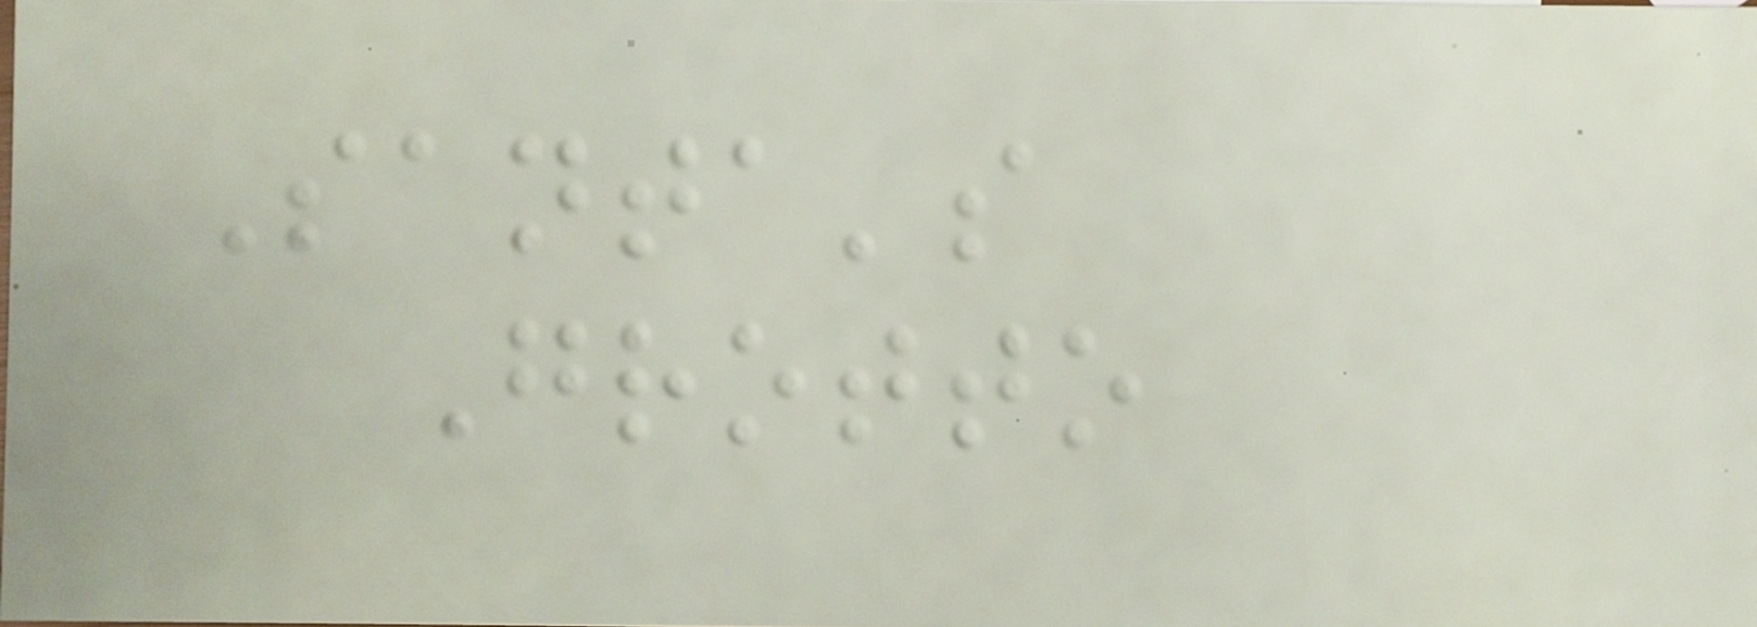Santa's
Grotto
